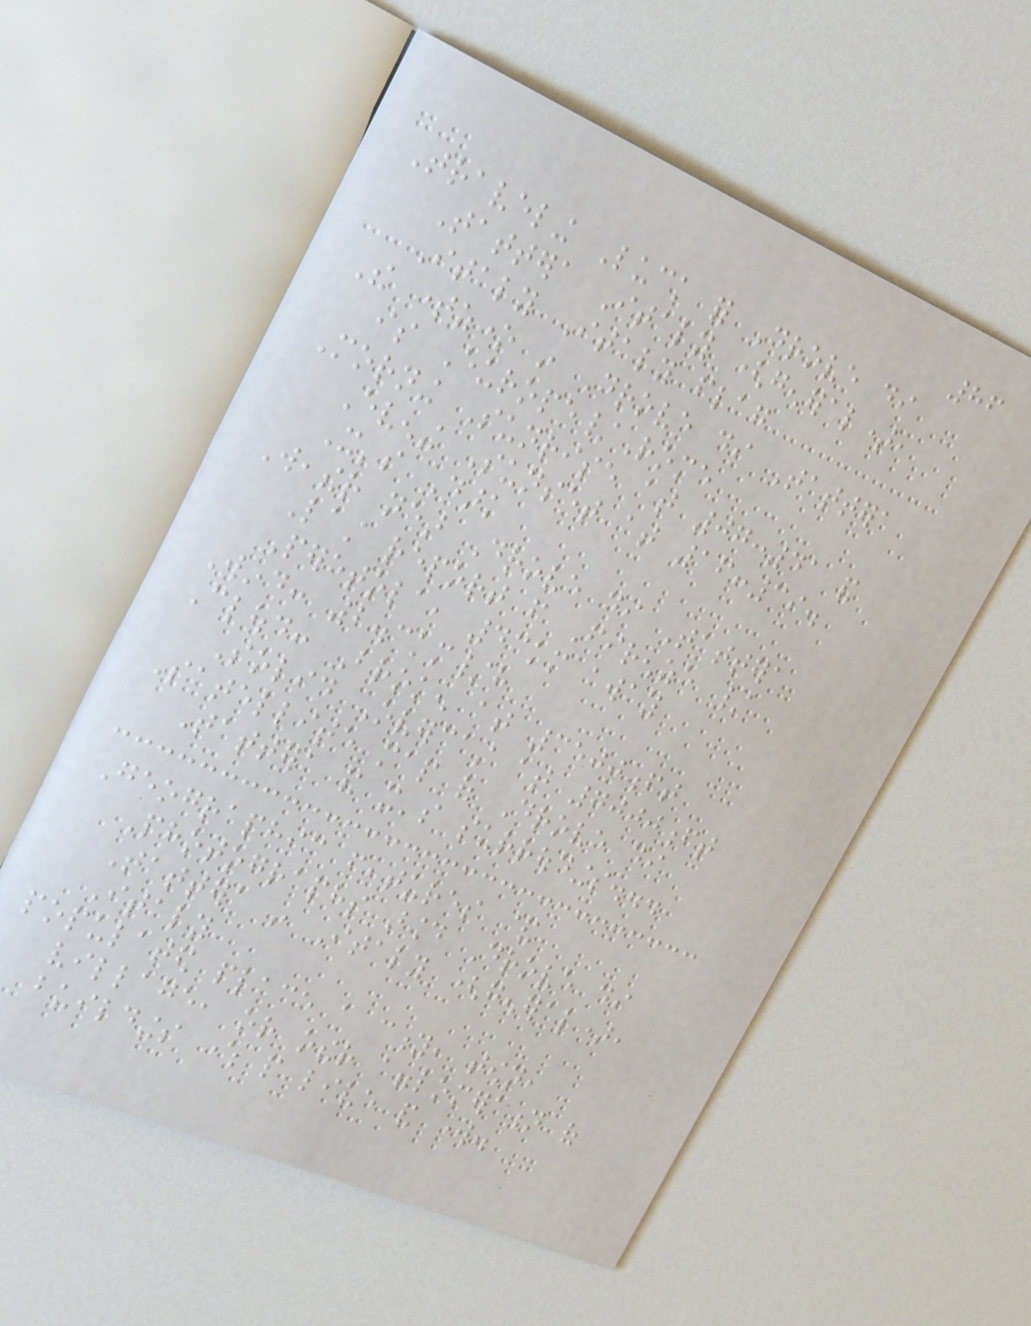86
Traveling Luck for Drove di
Tattera Italy (general),
Italy Italy flag
The timezone in Drove di Tattera
is Europe/Rome
Morning Sunrise at 07:41 and
Evening Sunset at 16:39.
It's Dark
Weather near Drove di Tattera
Last report from Firenze /
Peretola, 43km away
Wind: 2.3km/h
Cloud: Broken at 3500ft
Solid Overcast at 7000ft
Satellite map of Drove di
Tattera and it's surroudings...
Geographic features &
Photographs around Drove di
Tattera in Italy (general),
Italy
populated place a city, town,
village, or other agglomeration of
buildings where people live and work.
